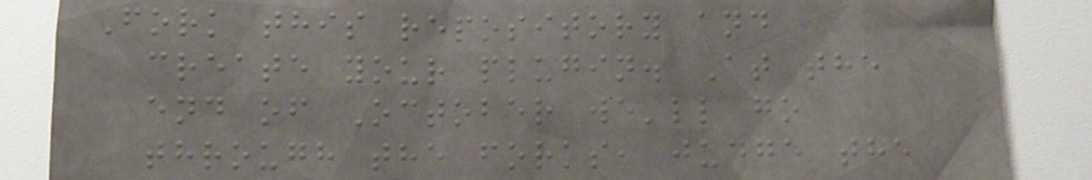Fork this repository and
create your plugin. At the
end of October we'll go
through the forks, judge the
